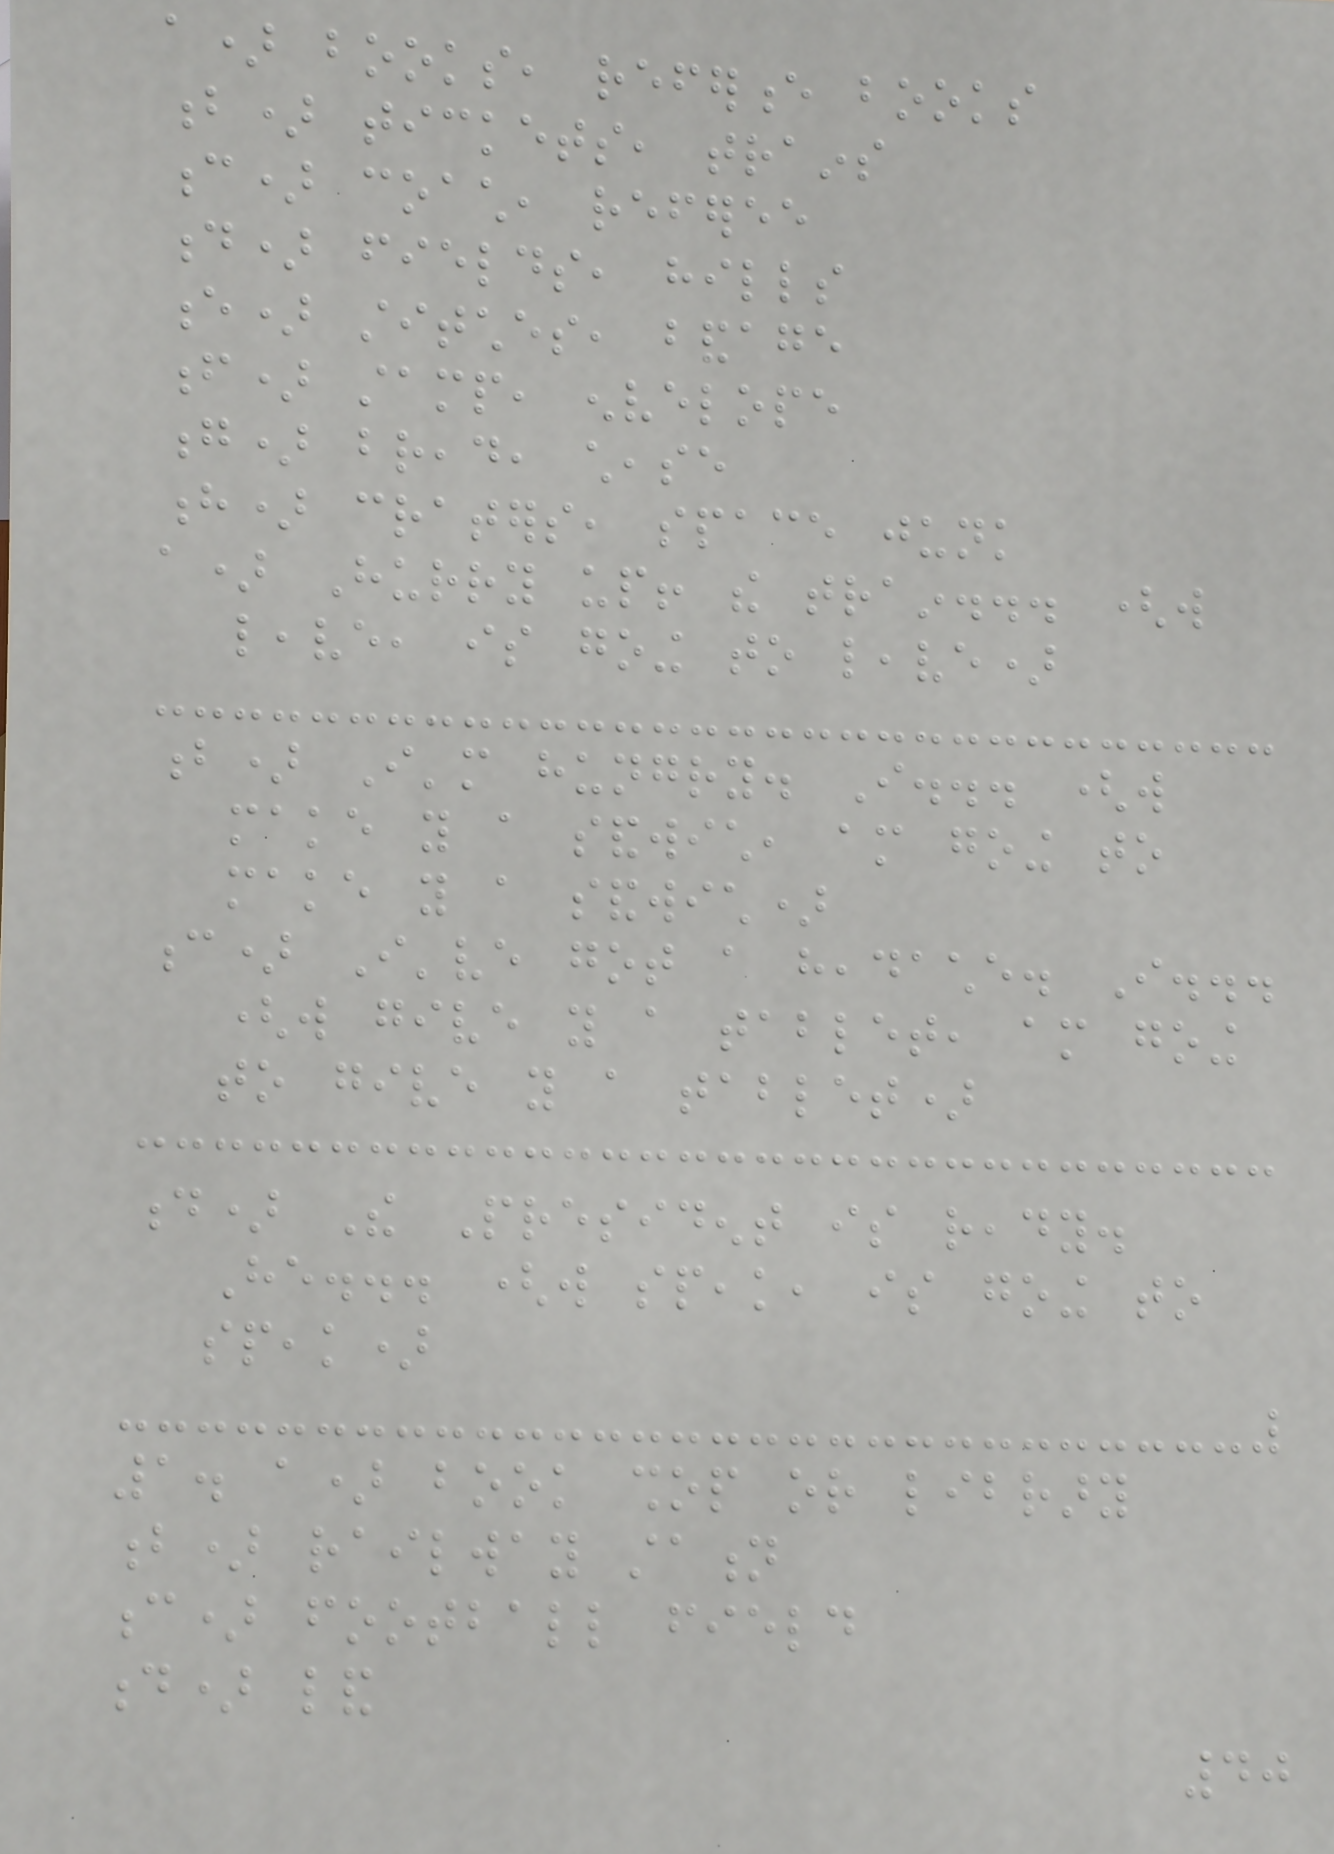a) books, reference books
b) tickets, trains
c) coach, referee
d) fields, hills
e) stitches, bandage
f) stamp, envelope
g) bread, chease
h) craters, space junk
a) Hurry up! the train... (will
leave, is going to leave)
b) I'm hungry. I... (will
make you a sandwich, am going to
make you a sandwich)
c) I've got a headache. I...
(will give you a tablet, am going
to give you a tablet)
d) The President is ready.
He... (will speak, is going to
speak)
1. a) book shop or library
b) railway station
c) football field
d) land
40
